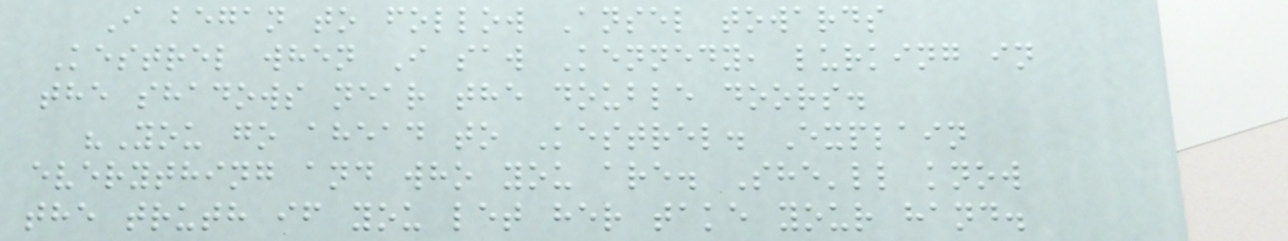I began to follow Ansel towards
Kestrel when I saw Kennedy, lurking in
the shadows near the double doors.
"You go ahead to Kestrel. Explain
everything and who you are. She'll know
the truth if you let her take your hand.
